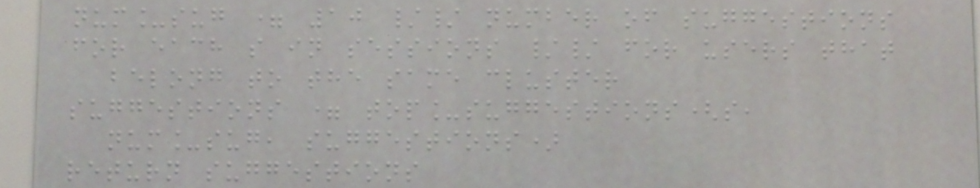num_sug = 10 // number of suggestions
for each s in sessions // for users that
belong to the same cluster
suggestions = top_suggestions(s,
num_sug, suggestions)
return suggestions
